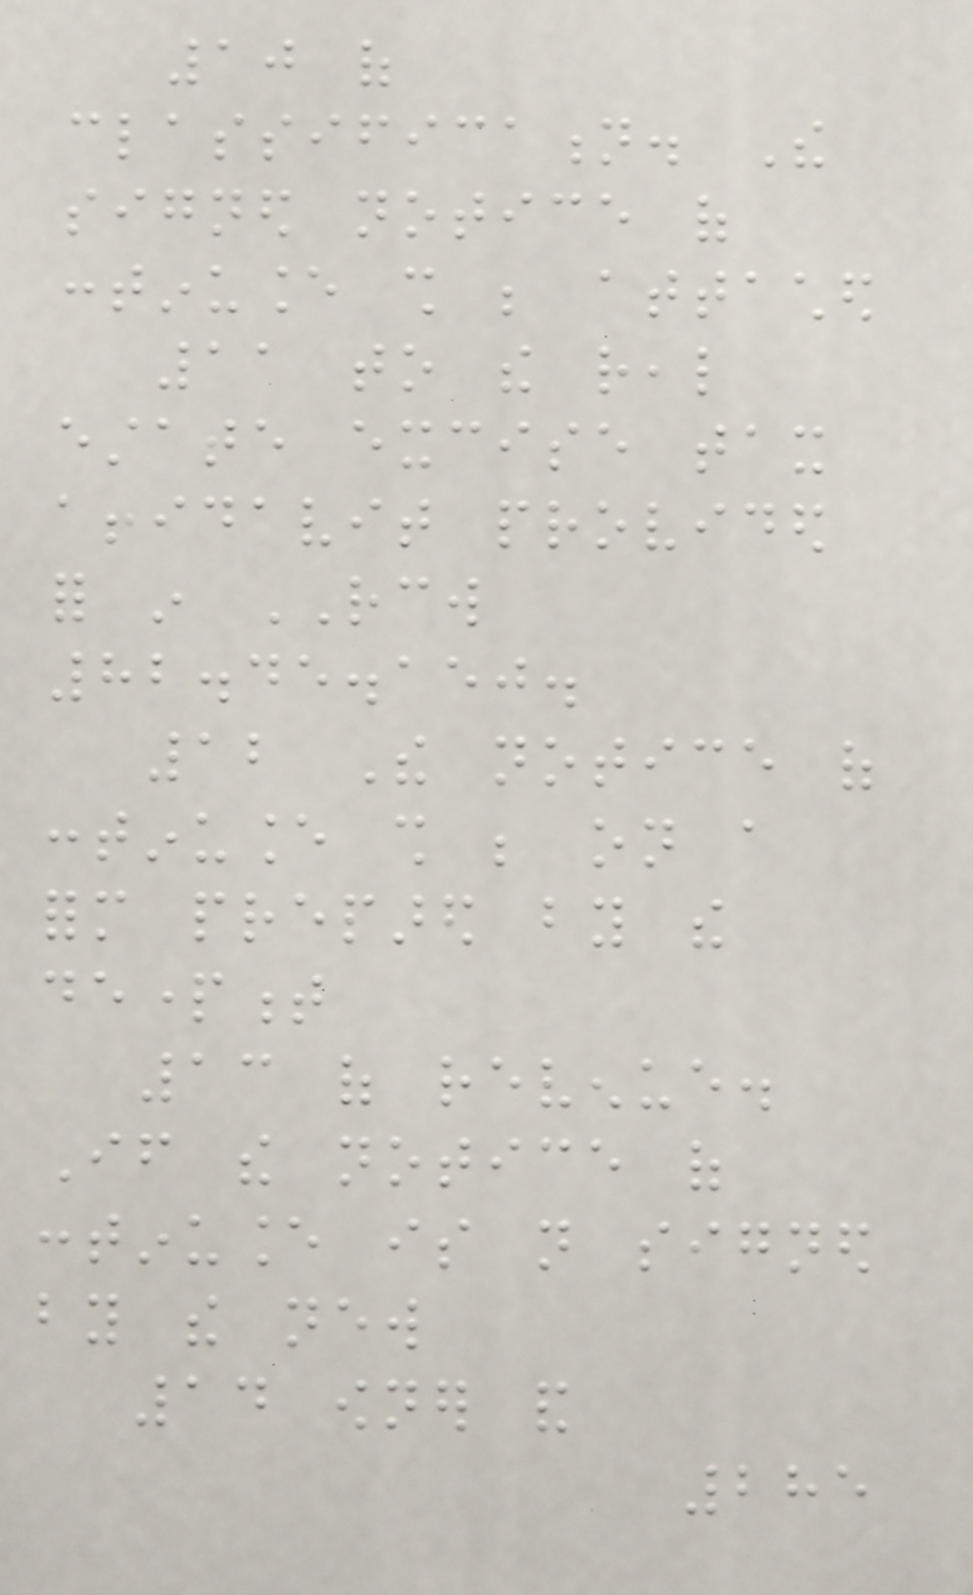10 of
classification. The
signed notice of
continuance shall be attached
11 to the real
estate excise tax
affidavit provided
for in RCW
82.45.150.
12 The notice of
continuance shall be on a
form prepared by the
department
13 of revenue.
If the notice of
continuance is not signed
by the new
14 owner and
285
